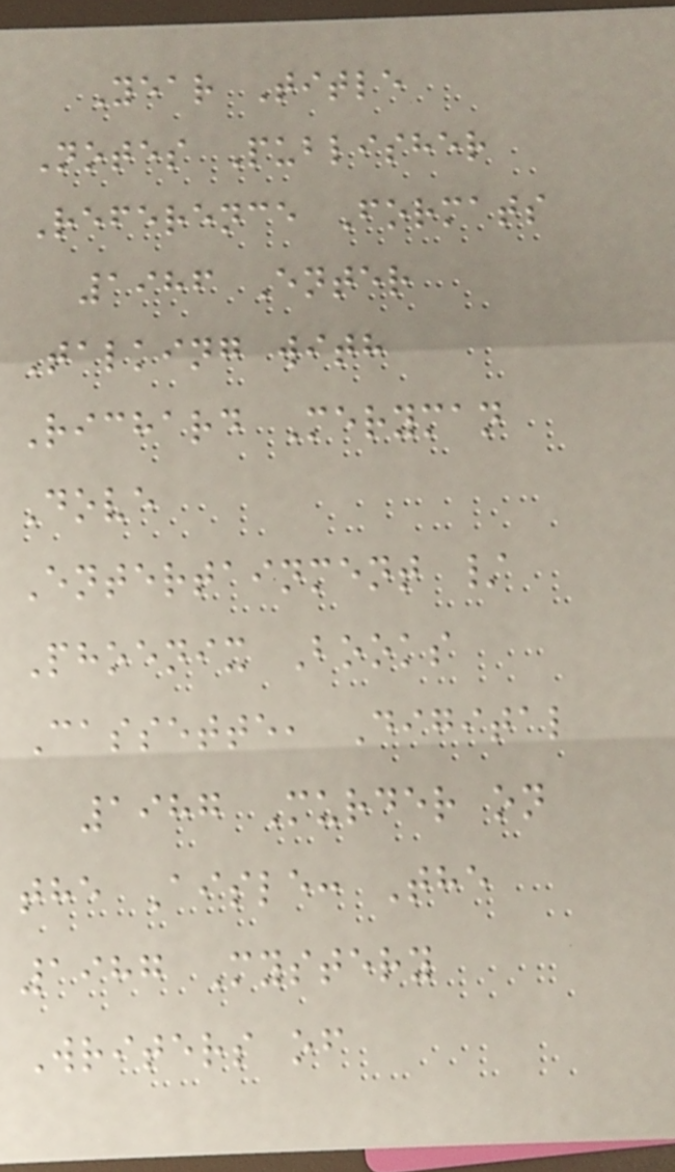Year Title
Notes Publisher
Reference Formats
1986 Enter
Talking with
Richard Meryman
Dove
Entertainment /
Phoenix Books
Cassette, Digital
1987 Murder on
the Aisle: The
1987 Mystery
Writers of
